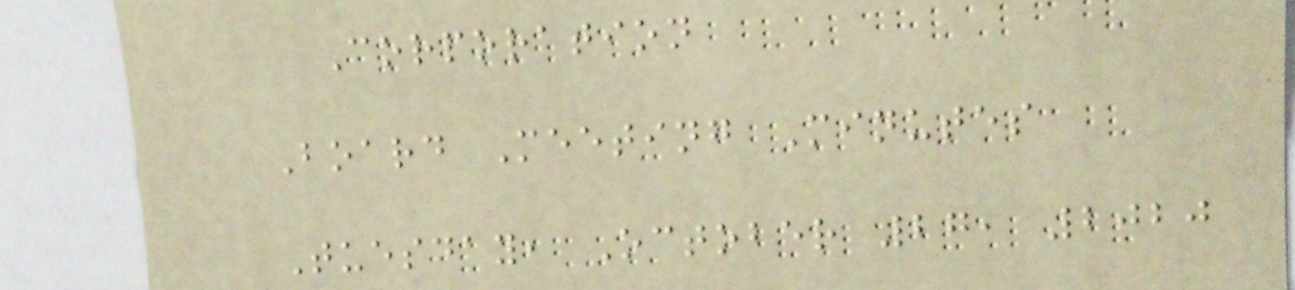Corporation
Board Meeting Minutes
Tuesday, October 27, 2020
